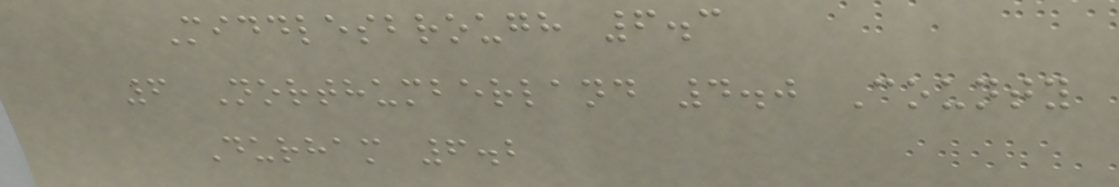Middlesbrough 6.3
6 Northumberland 4.0 County
Durham 6.2
